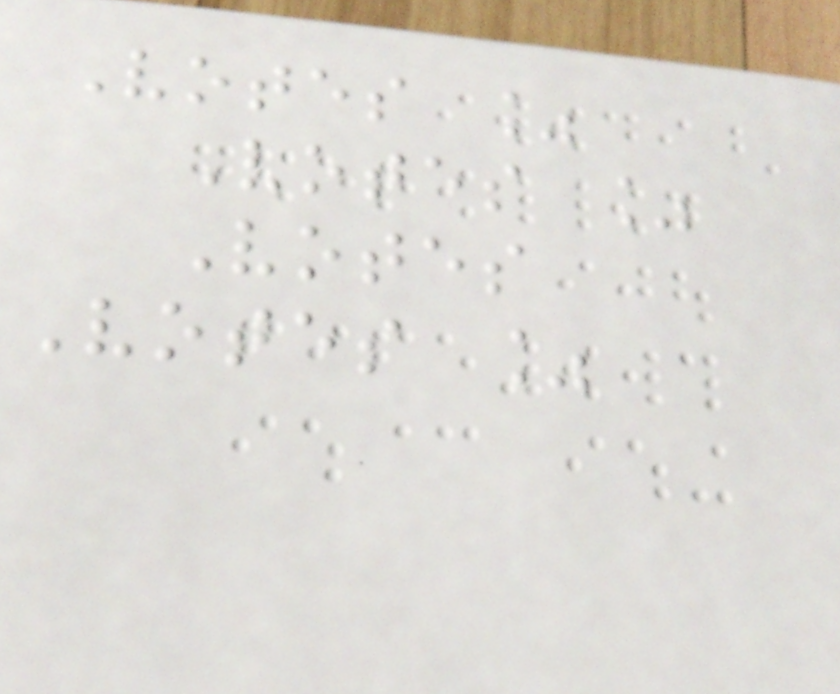Votes %
Votes %
Votes
Votes %
